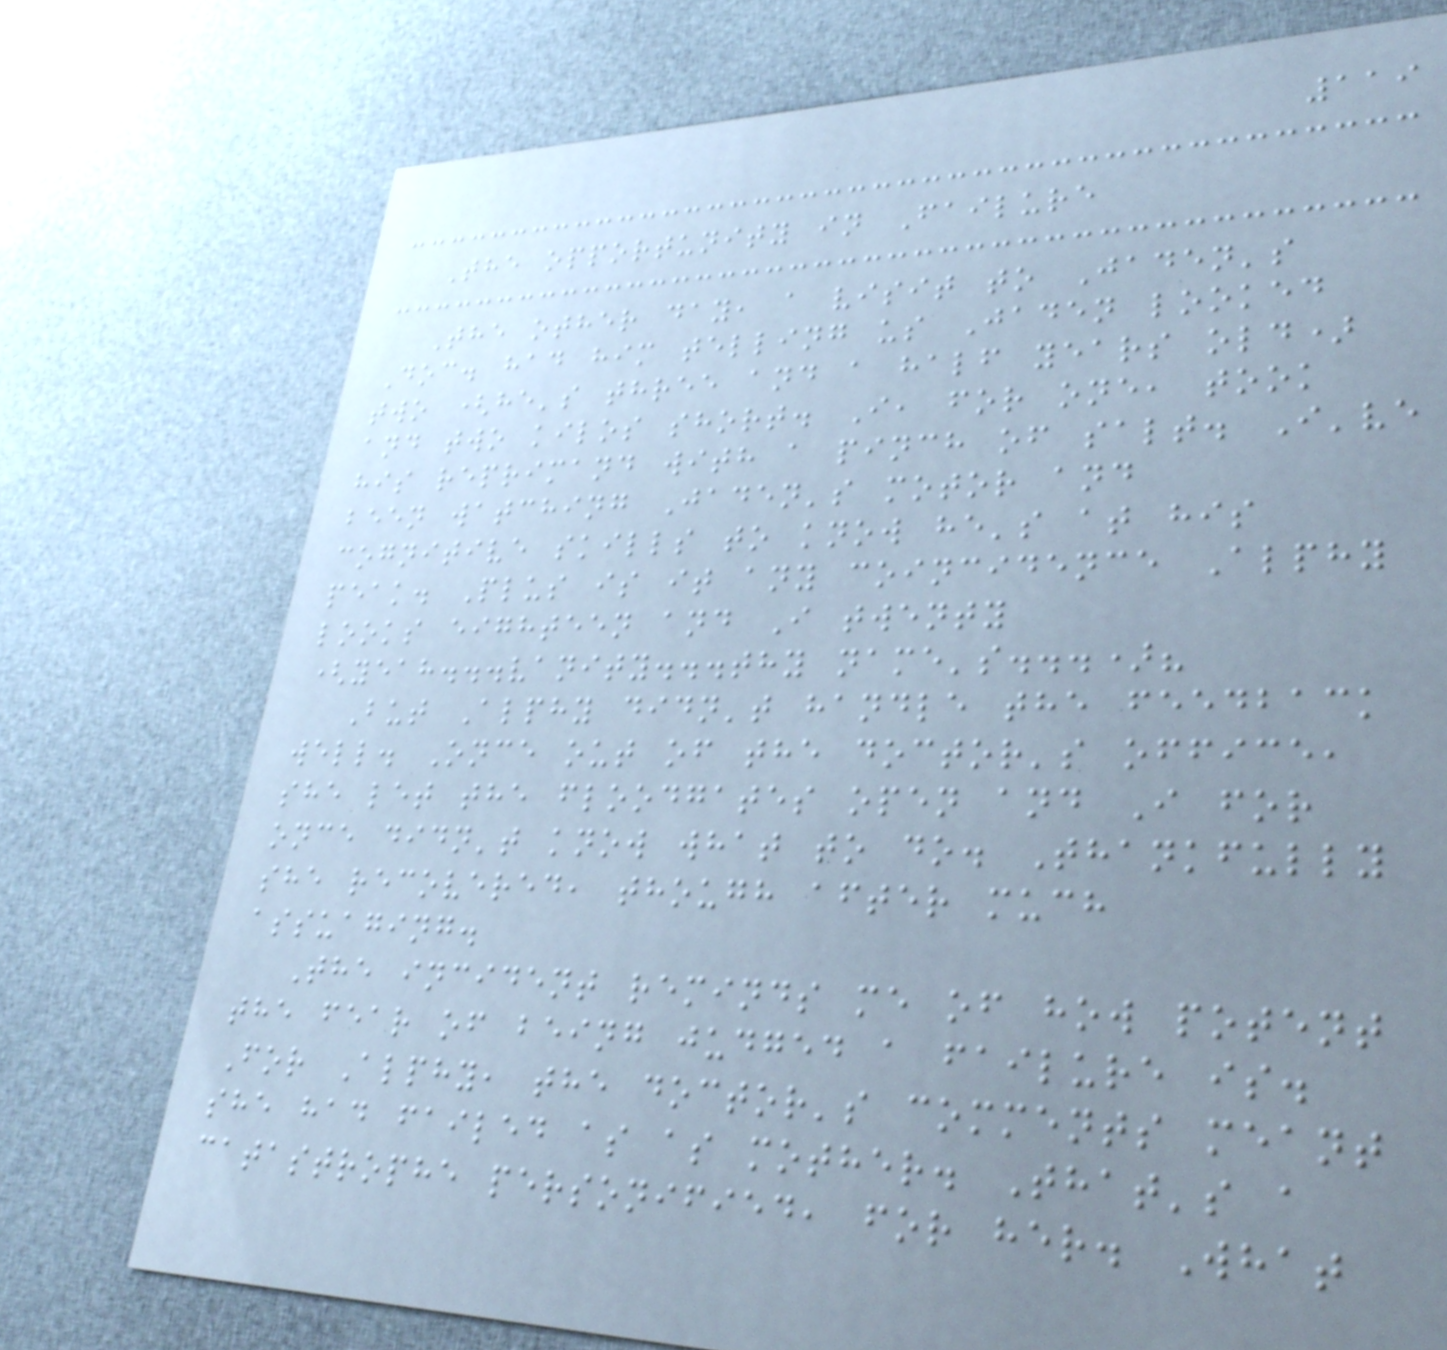119
The opportunity in Failure
The other day, a visit to Jaden's
Doc. had him telling us Jaden looked
two (he's three and a half years old)
and two kilos short. I, for one, took
his reprimand with a pinch of salt. I've
been watching Jaden's motor and
cognitive skills to know he's at his
peak. Plus is it any coincidence Alphy
looks eighteen and I twenty
(yeah...vanity...thy name's...)?
But Alphy didn't handle the feedback
well. Once out of the doctor's office,
she let the floodgates open and I for
once didn't know what to do. Thankfully
she recovered, though after much
assuaging.
The incident reminds me of how potent
the fear of being judged a failure is.
For Alphy, the doctor's comments meant
she had failed as as mother. That's a
catastrophe personified, for her. What
